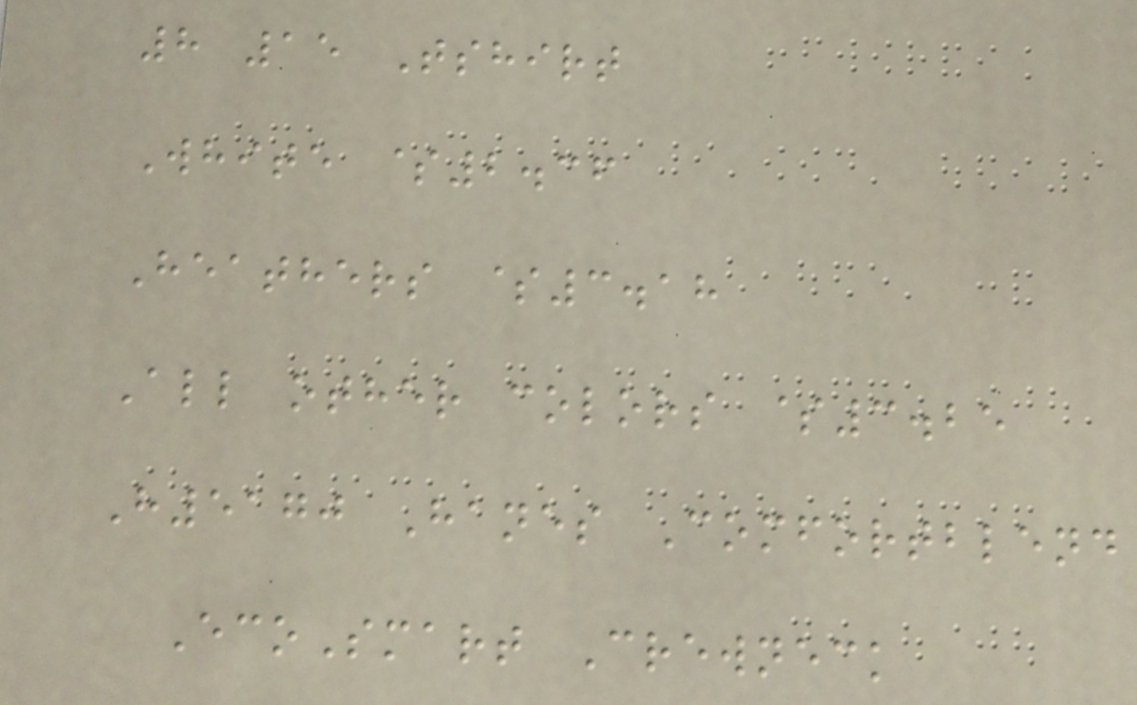8 15 Tshirt
White $2.36
Heathers $3.18
All other colors $3.25
H5170 Hanes Comfortblend
EcoSmart Crewneck
